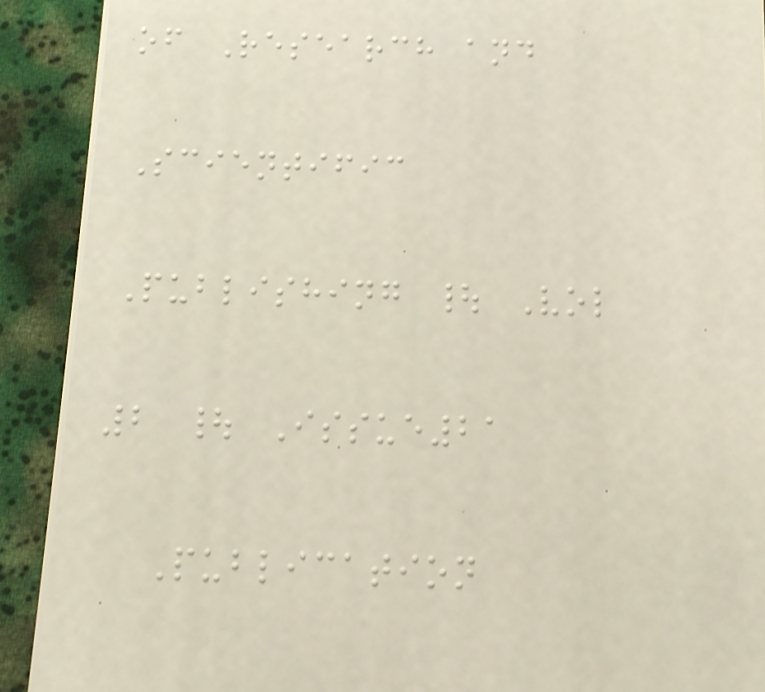of Research and
Scientific
Publishing | Vol
2 | Issue21
Publication
